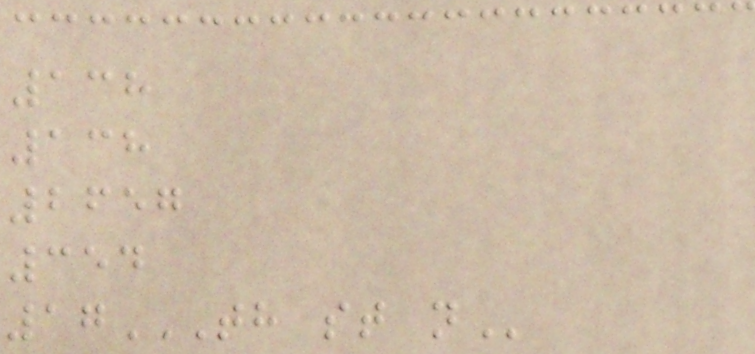138
138
2657
354
17TH ST N
